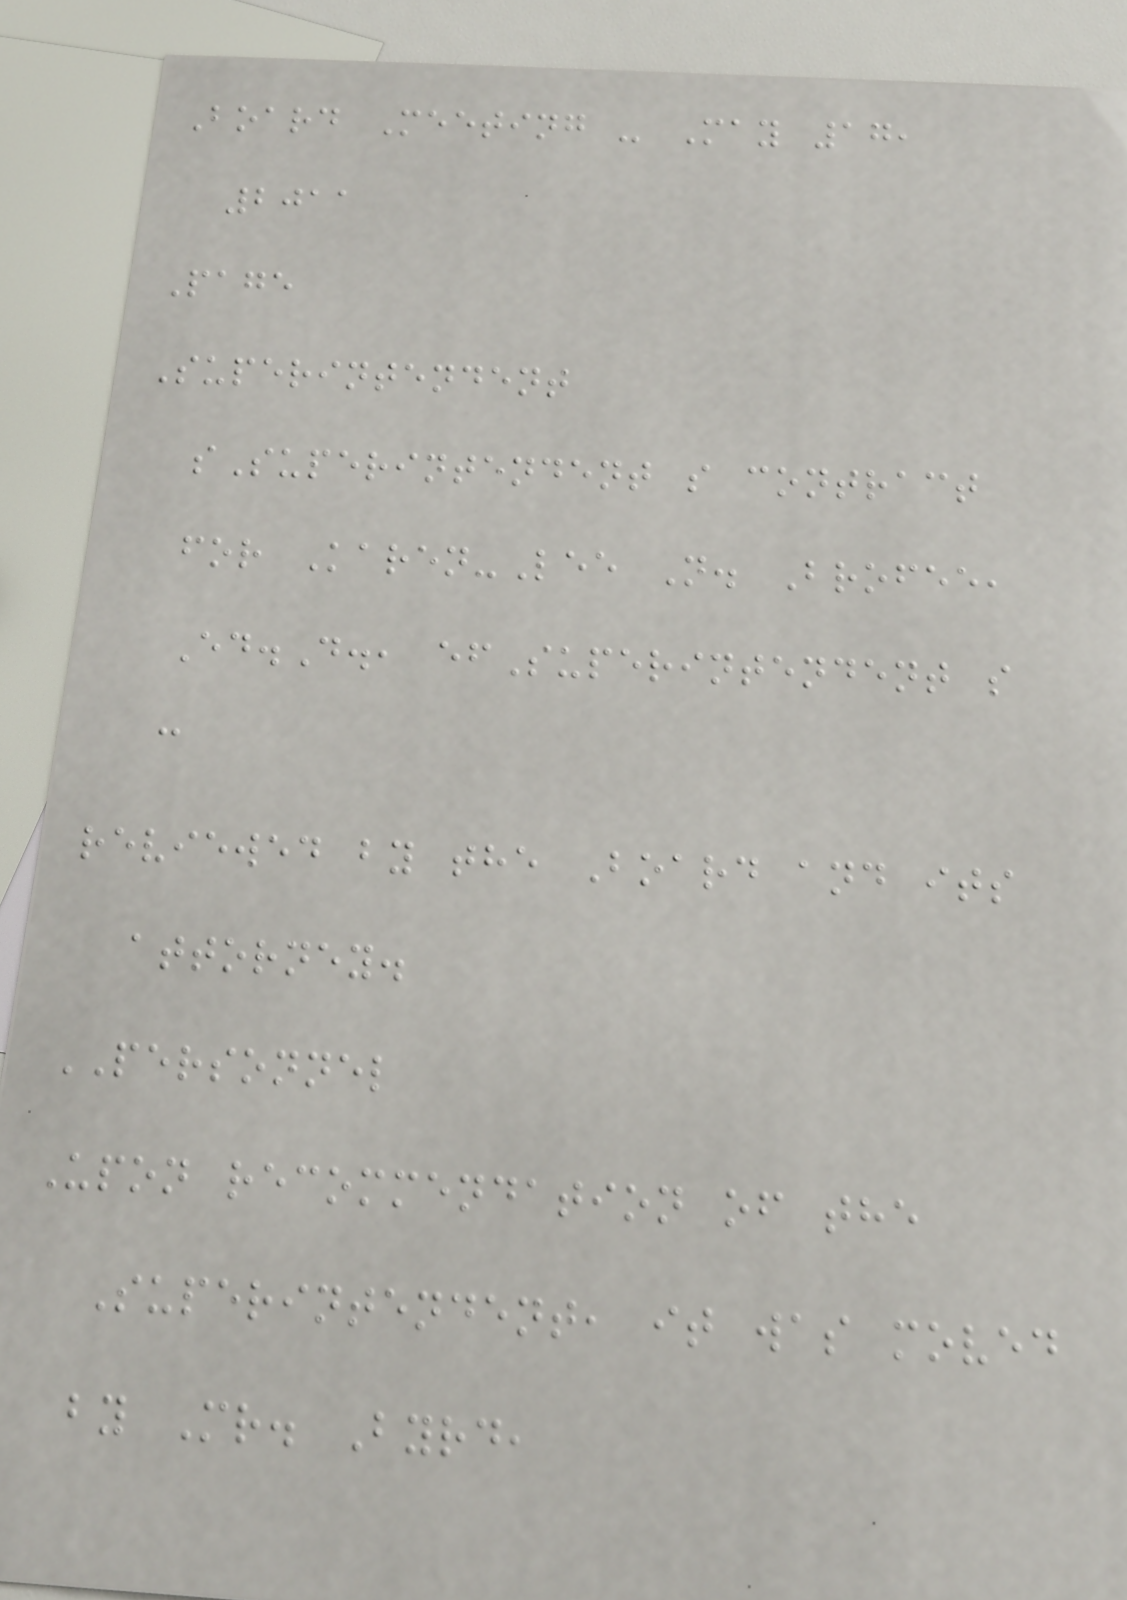Board Meeting - May 17,
2011
Page
Superintendent
sSuperintendent s contract
for Karen-Lee N. Brofee,
Ed.D., efSuperintendent s
c
reviewed by the Board and its
attorney.
PERSONNEL
Upon recommendation of the
Superintendent, it was moved
by Mr. Byrd,
